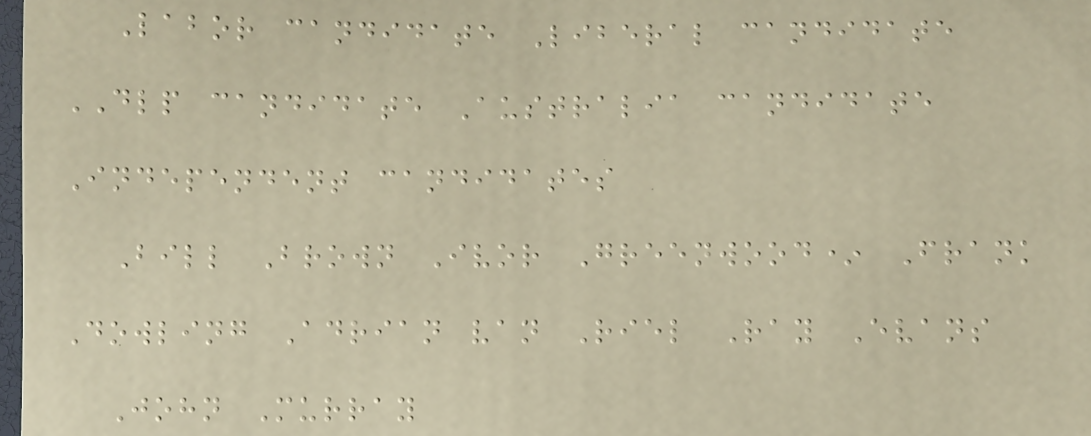Labor candidate Liberal candidate
DLP candidate Australia candidate
Independent candidates
Bill Brown Ivor Greenwood* Frank
Dowling Adrian van Riel Ray Evans
John Murray
